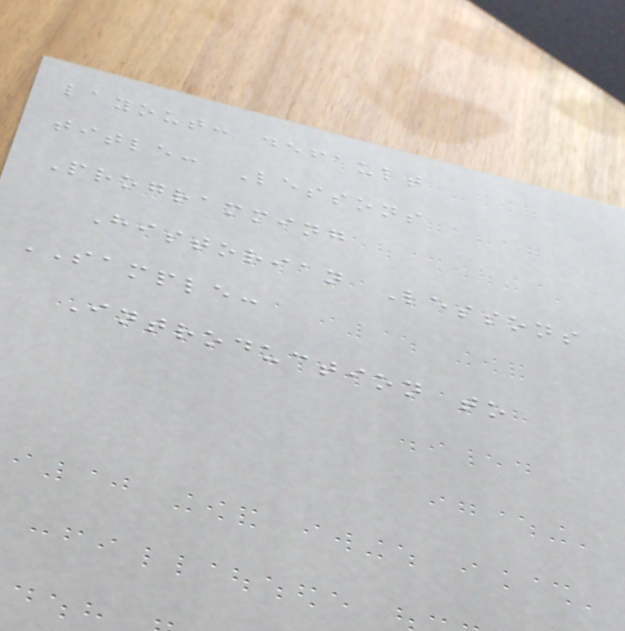layout: default
title: Lessons
Programming
Historian Lessons
SAMPLE:
Introduction to
